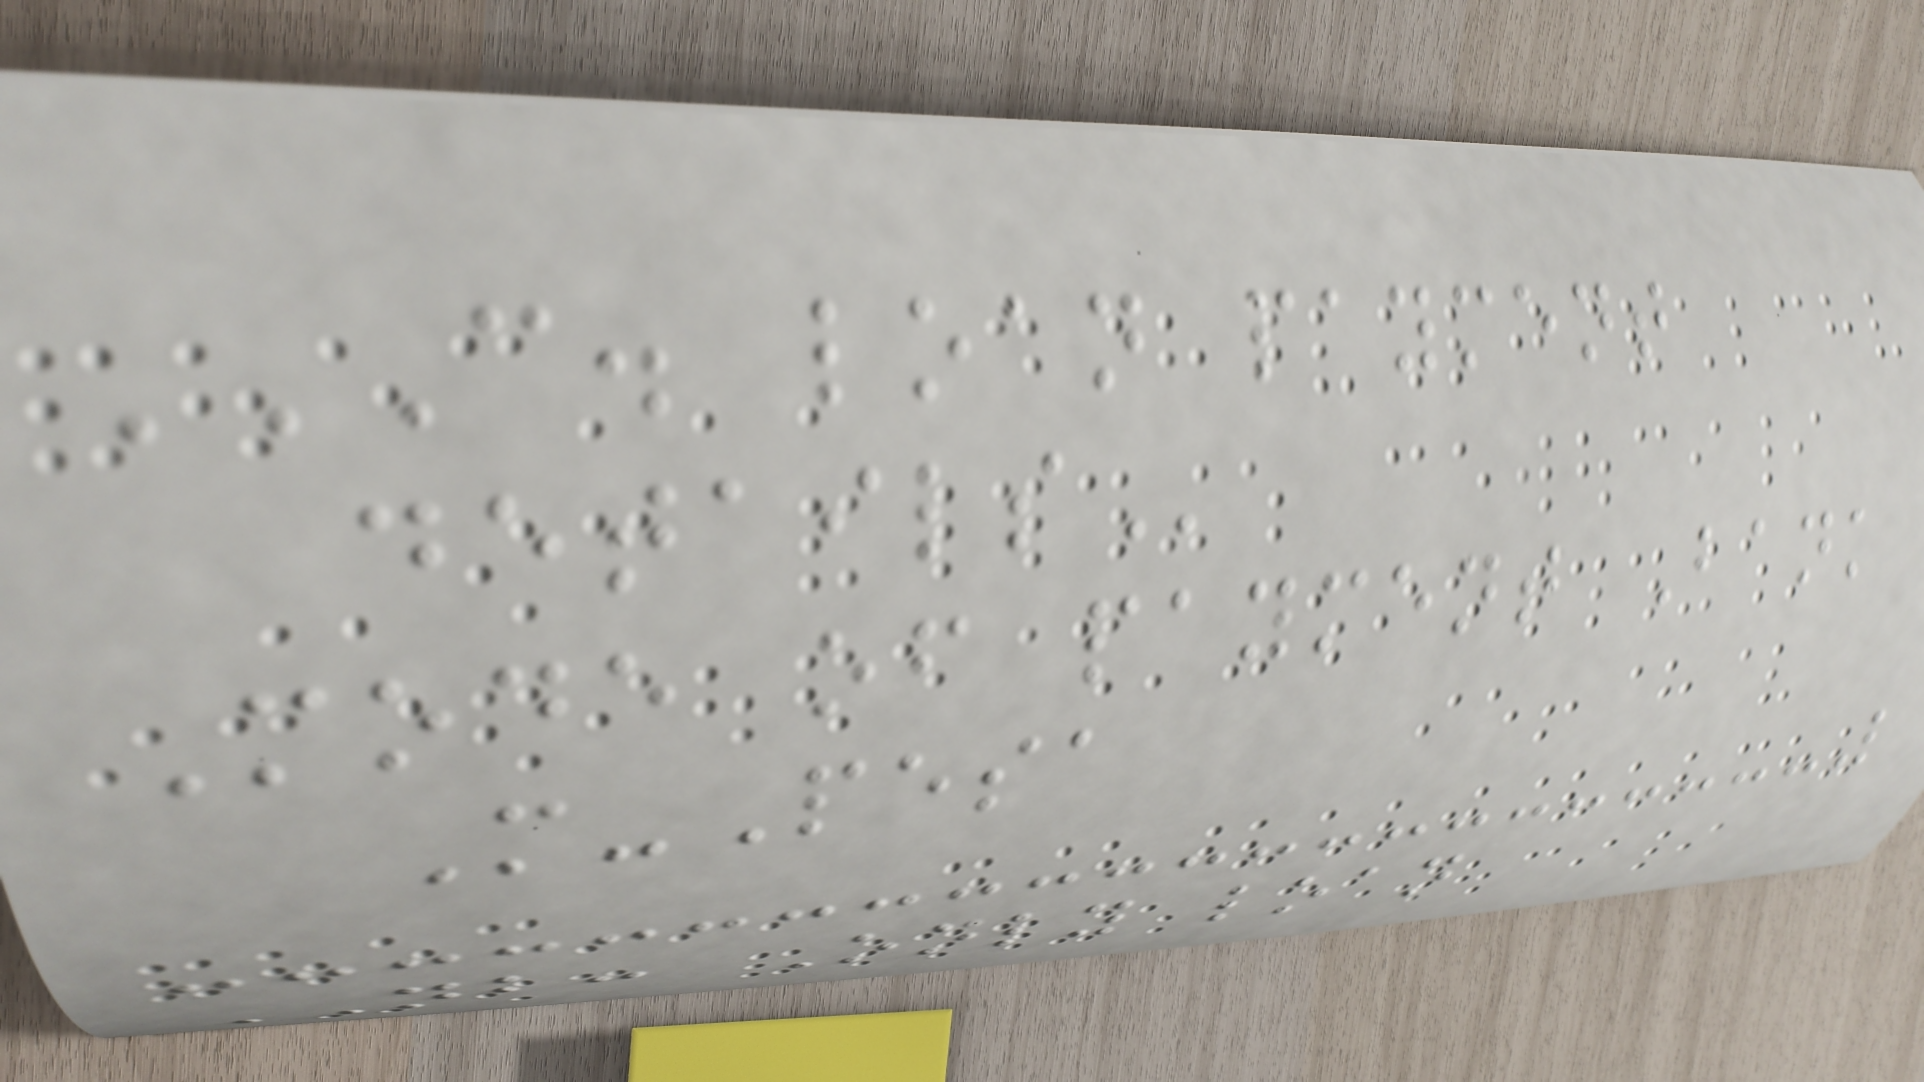C. LOAN PAYMENT
DETAILS
Mode of payment Bank
M-Pesa
NB: Only loan
